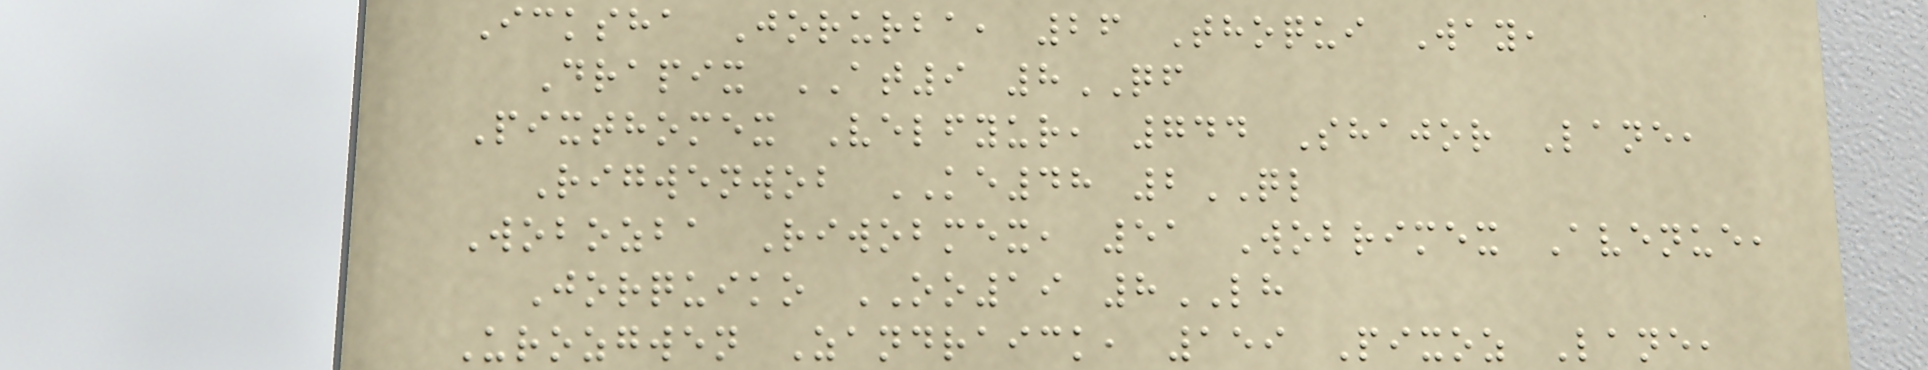Icksha Jorurba, 26 Thoqui Way,
Drapix AT9 8QF
Pixthomex Velfyur, 744 Shajor Lane,
Rigwenwob KE48 2QL
Wobozba Riwobmex, 51 Wobrimex Avenue,
Jorquiko OO19 8LH
Urozgwen Zandraick, 159 Pixoz Lane,
